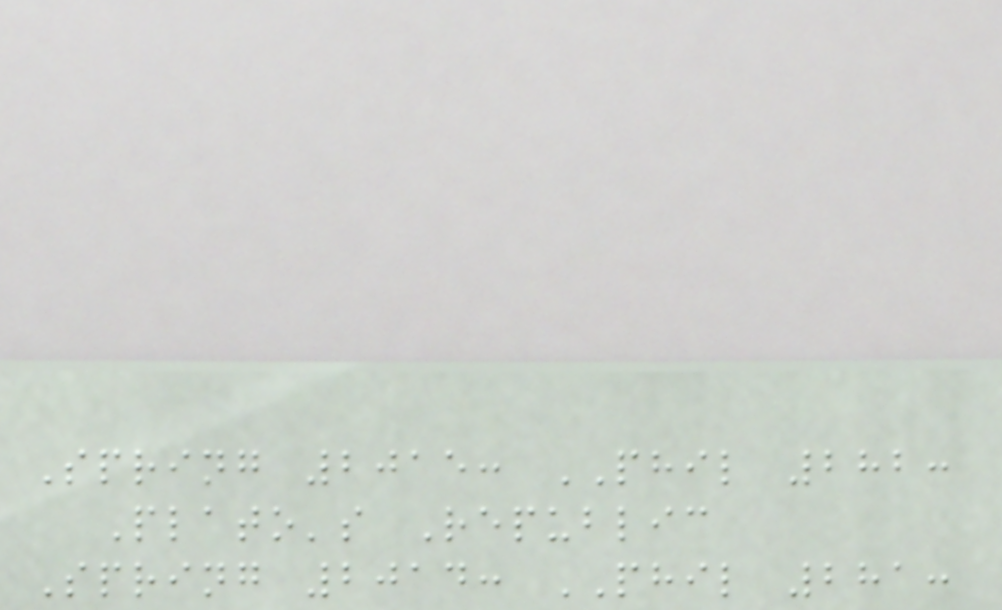Spring 2015: PHIL 282:
Plato's Republic
Spring 2014: PHIL 281:
